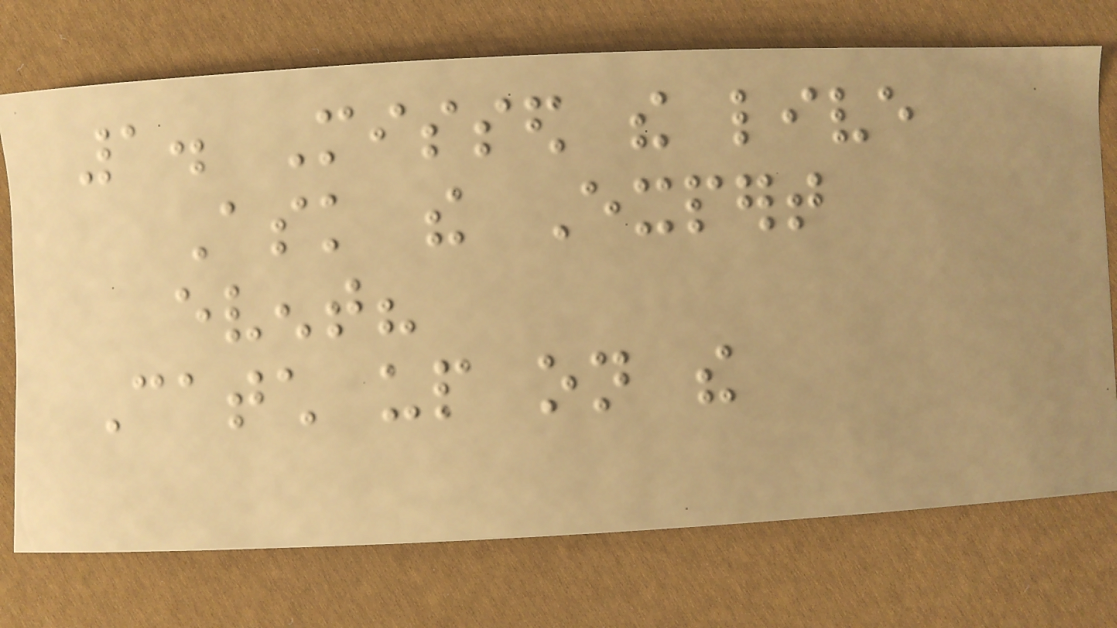1. Missed the live
Ask the Expert
event?
Catch up on the
